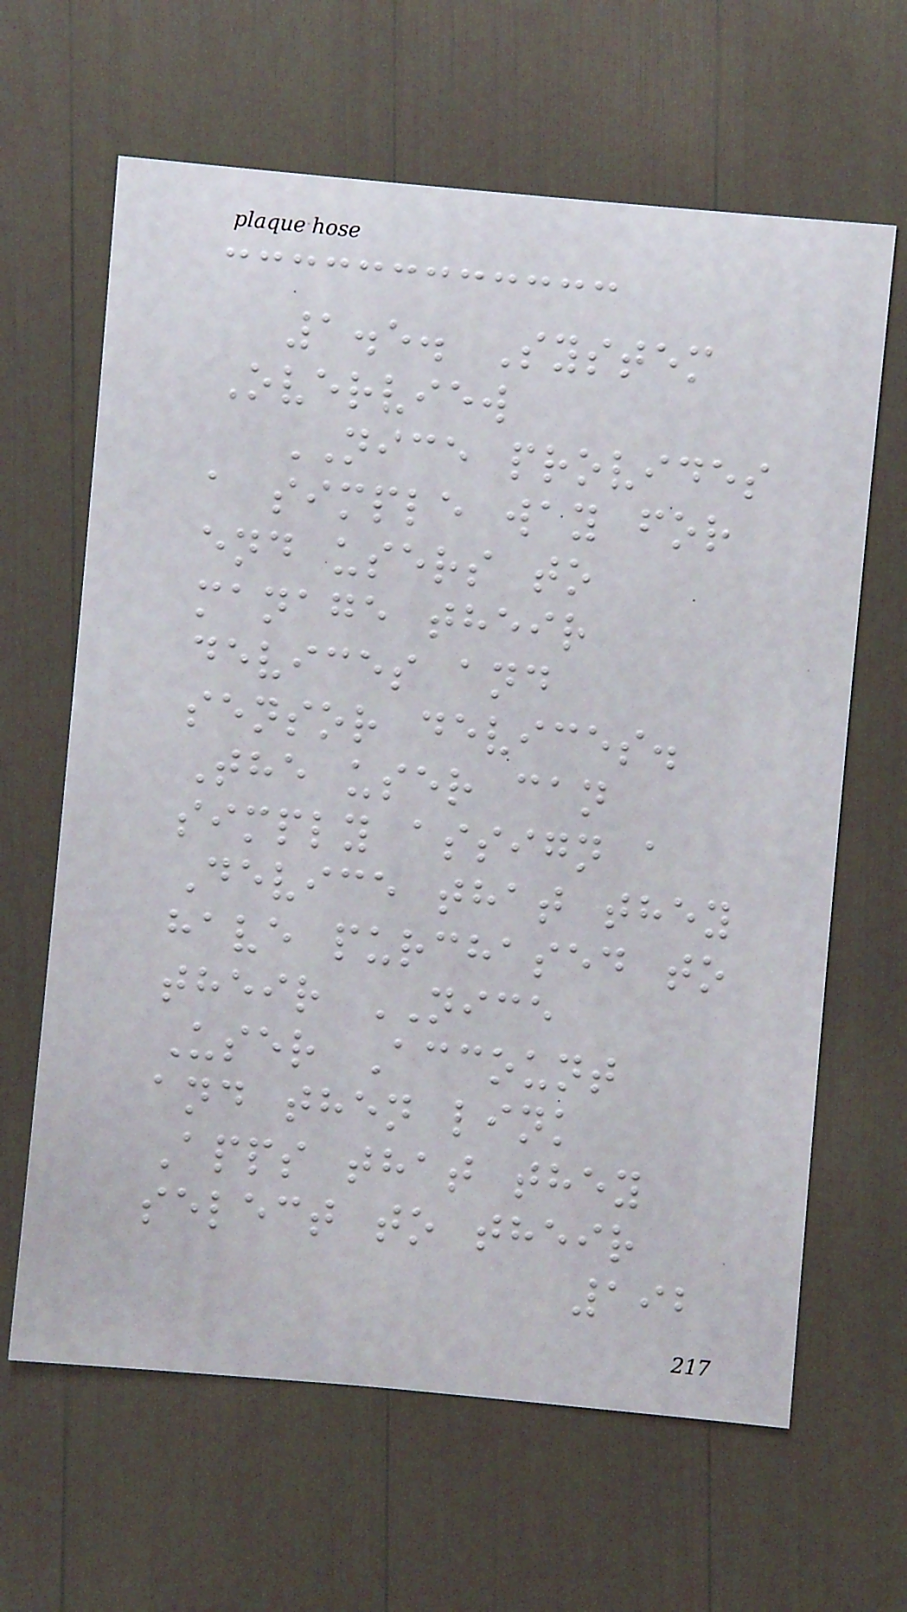1.5. System
Overview
NICE provides
a simple way for
end users to
manage their
devices and
sensor devices.
The user can
simply assign a
Device that they
have purchased to
their NICE
User Account
and then link
Apps that they
select to their
192
